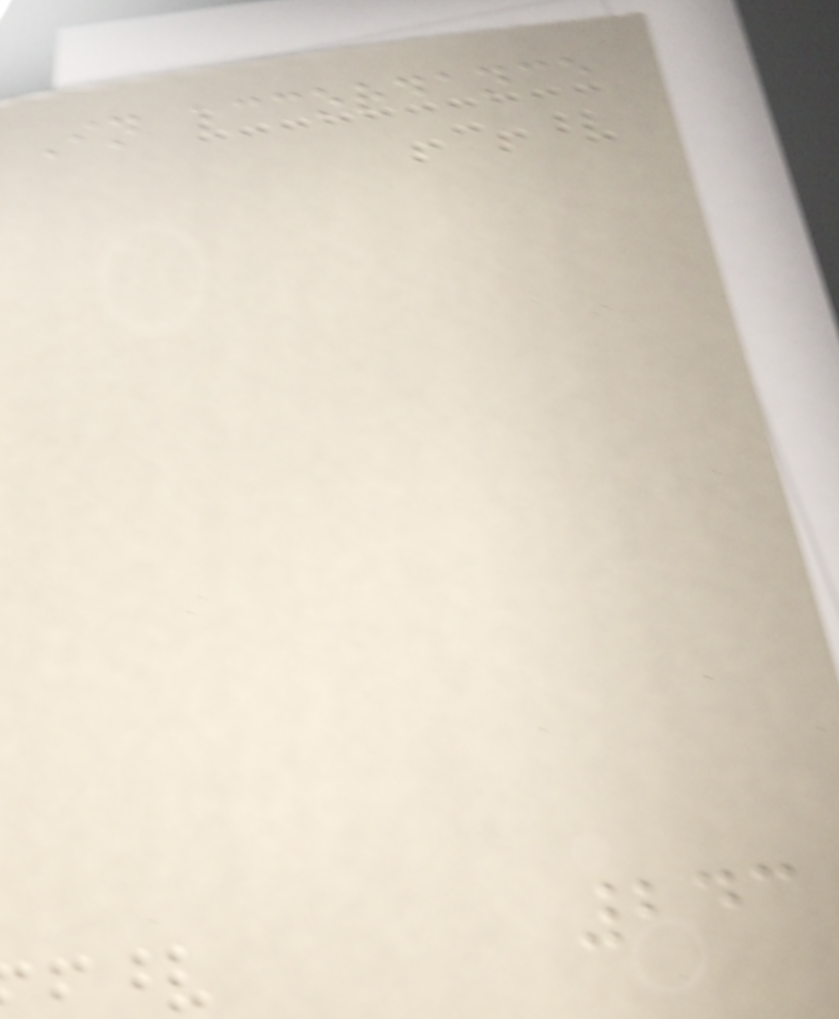In accordance
243
